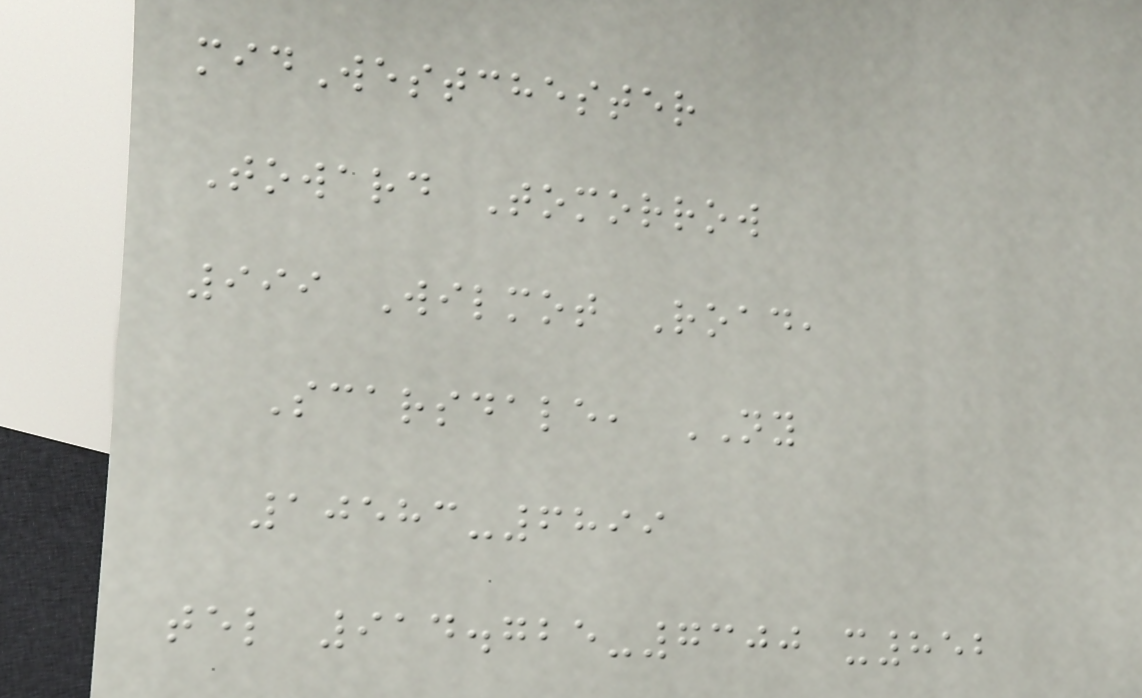midWestchester
Toward Tomorrow
999 Wilmot Road,
Scarsdale, NY
10583-6899
tel 914.725-7300 x852
